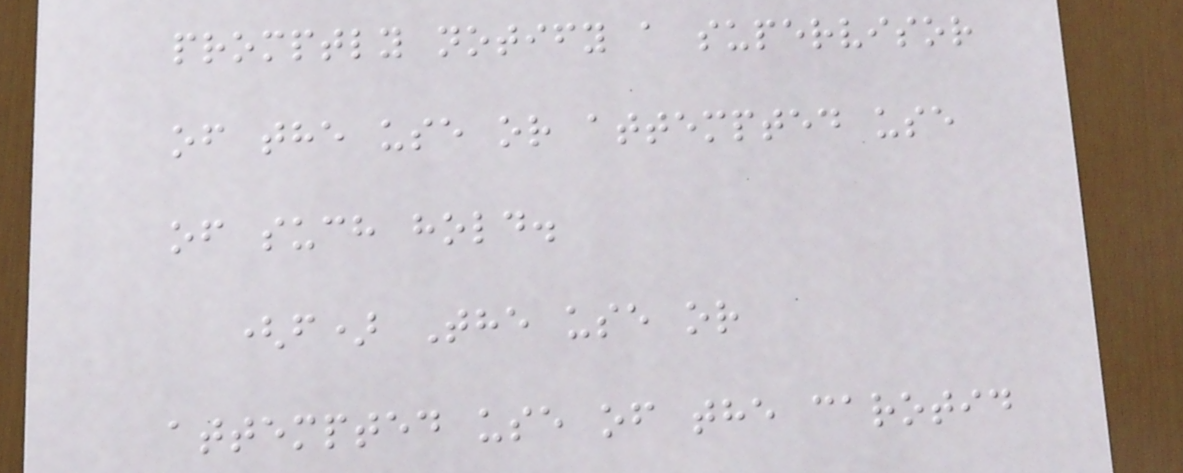promptly notify a supervisor
of the use or attempted use
of such hold.
(f) The use or
attempted use of the carotid
